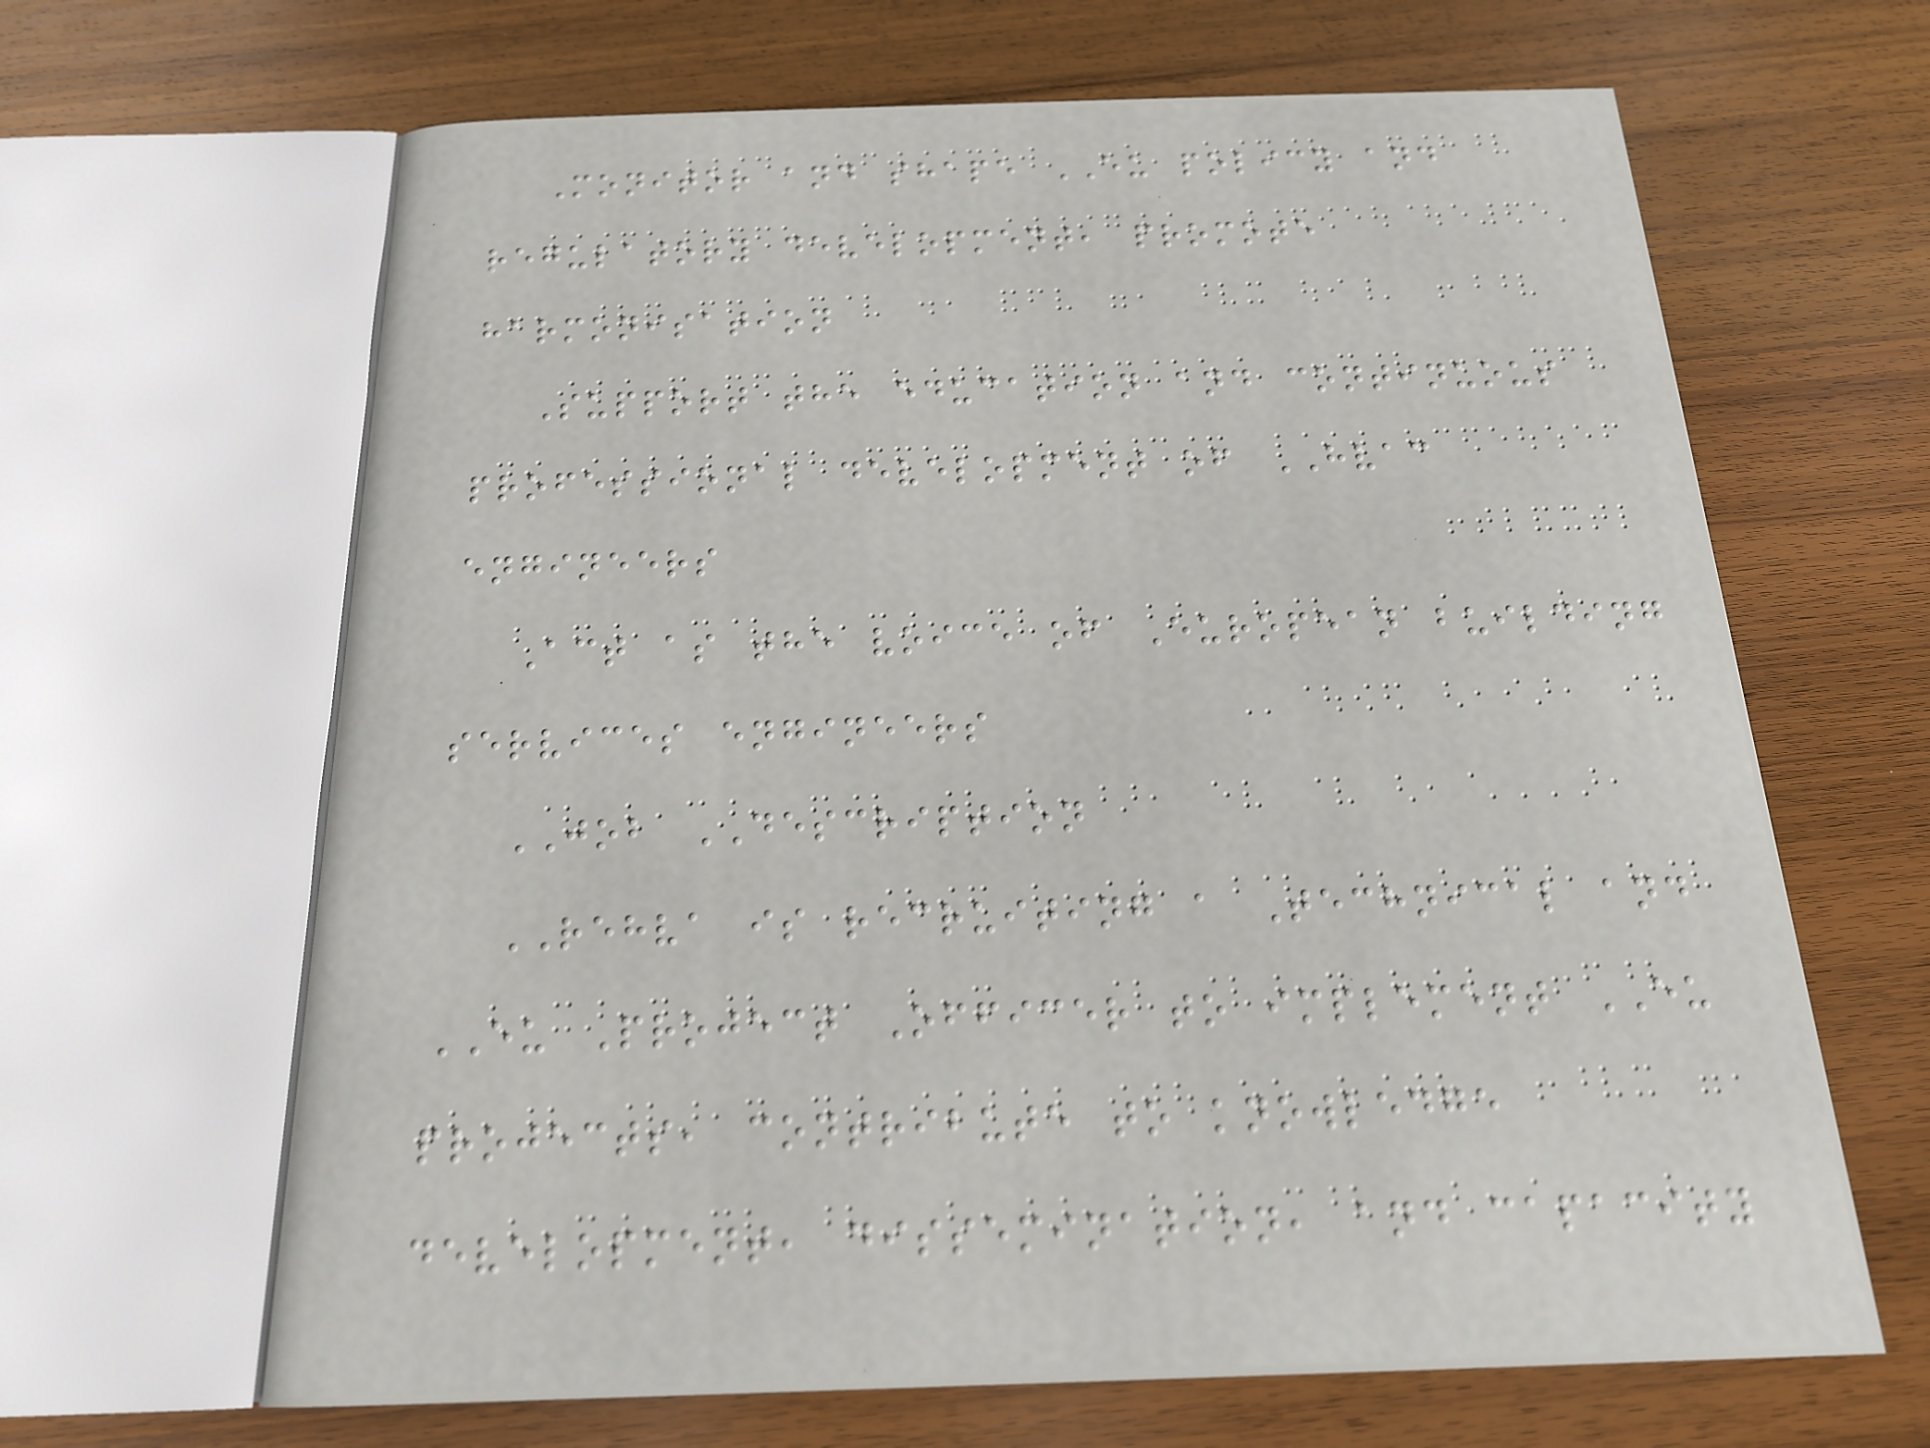Monitor and shape EU policy and
regulatory development, promote
harmonisation
Support the education and continuous
professional development of HVAC
engineers
Act as the voice of European building
services engineers
JOB DESCRIPTION
REHVA is recruiting a Technical and
EU Project Officer to implement EU
projects, contribute to knowledge
development, dissemination, and capacity
